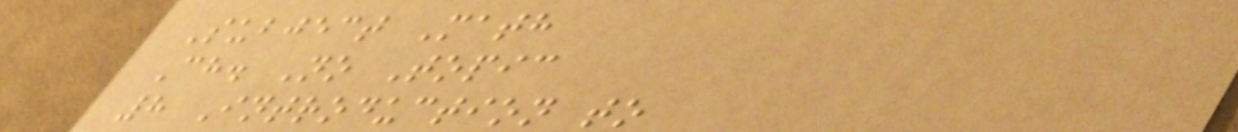Subject Math
Ch. No Topic
8 Introduction to
